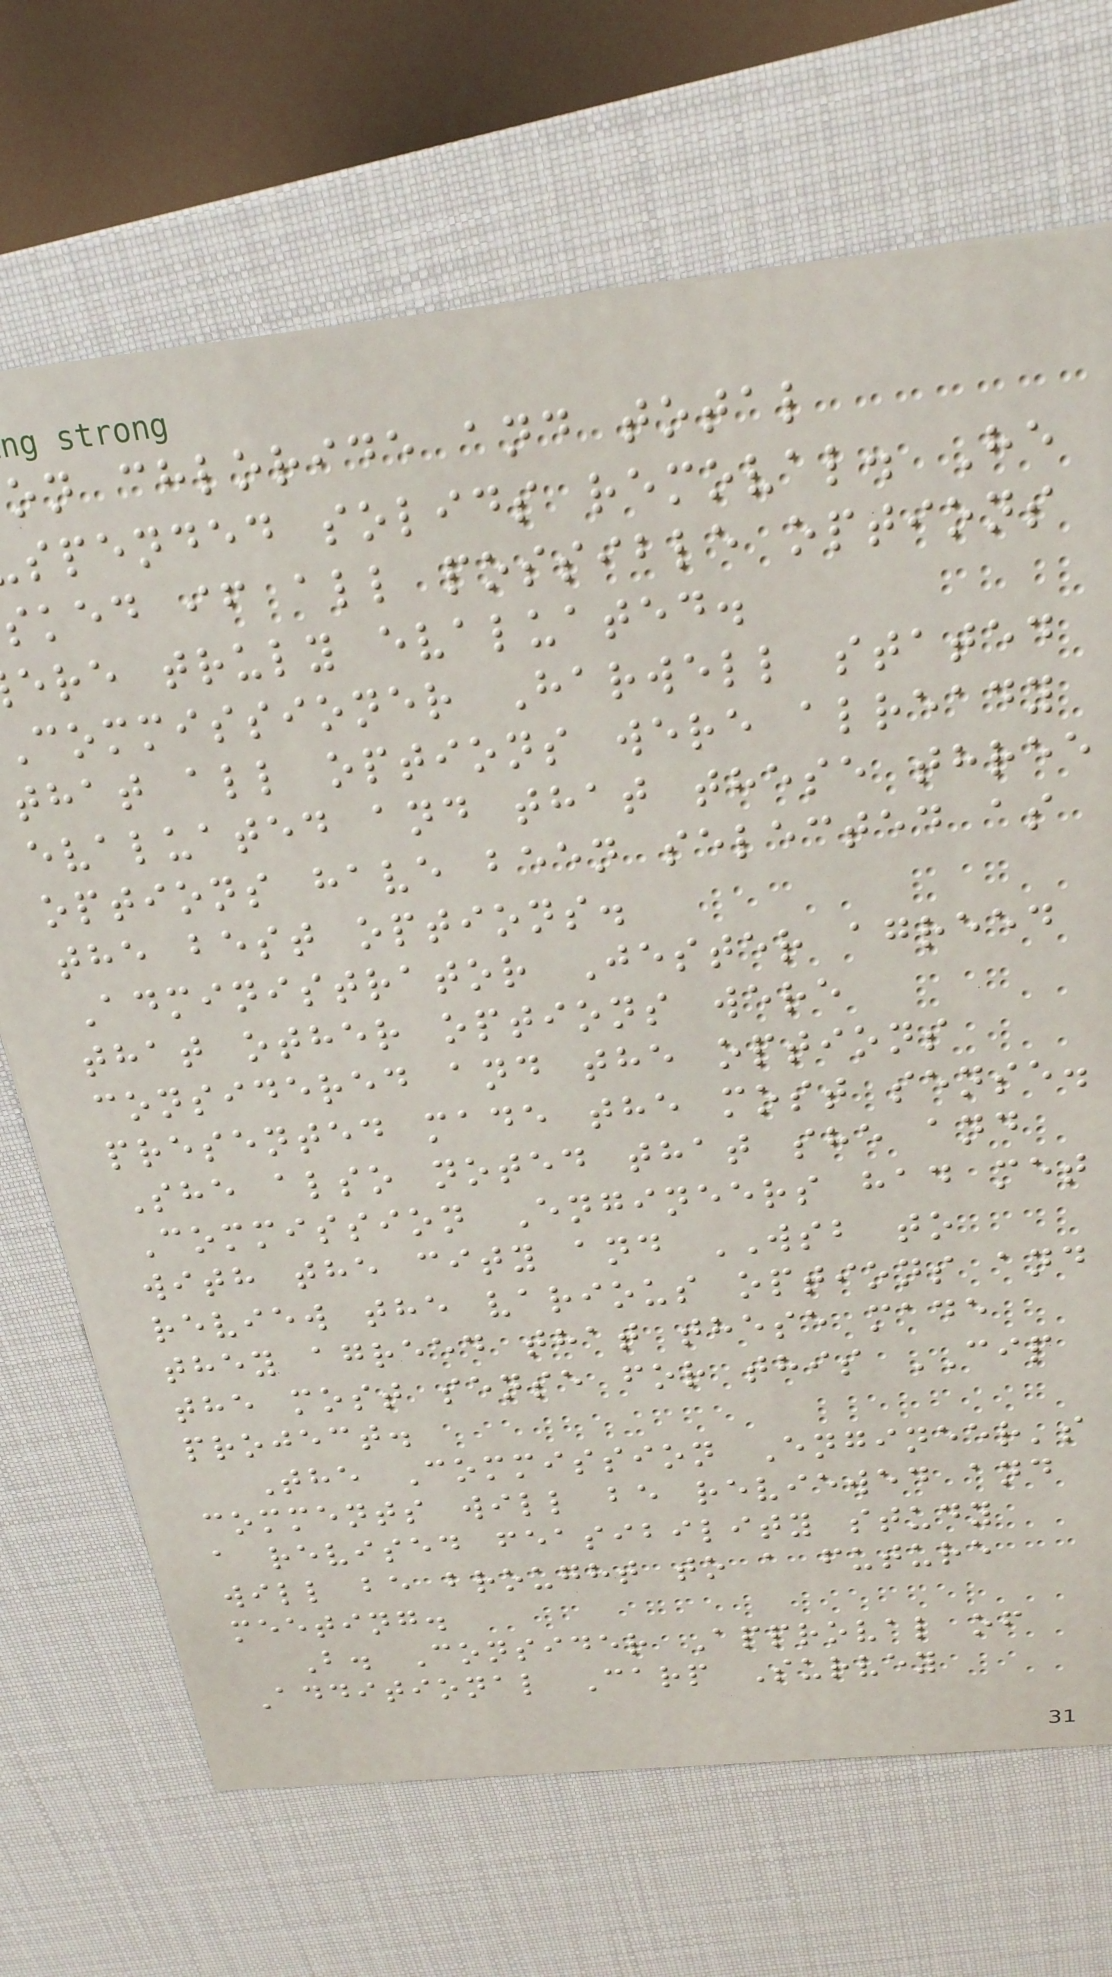on chloride and total
spended solids removal. He
sked if all possible options
ere truly evaluated.
commissioner Harwell stated
that all options were already
evaluated and that these three
options have been selected as
the best options.
Administrator Jester agreed
that other options were
considered and the options
presented made the most sense.
She also noted that she and
Commission Engineers had met
with the city and WSB to
review the various options and
they agreed that these made
the most sense for this CIP
project.
The Commission Engineer's
comments will be reviewed and
a revised feasibility study
will be brought to a future
meeting.
B. Consider Approval of
Additional Carp Survey
